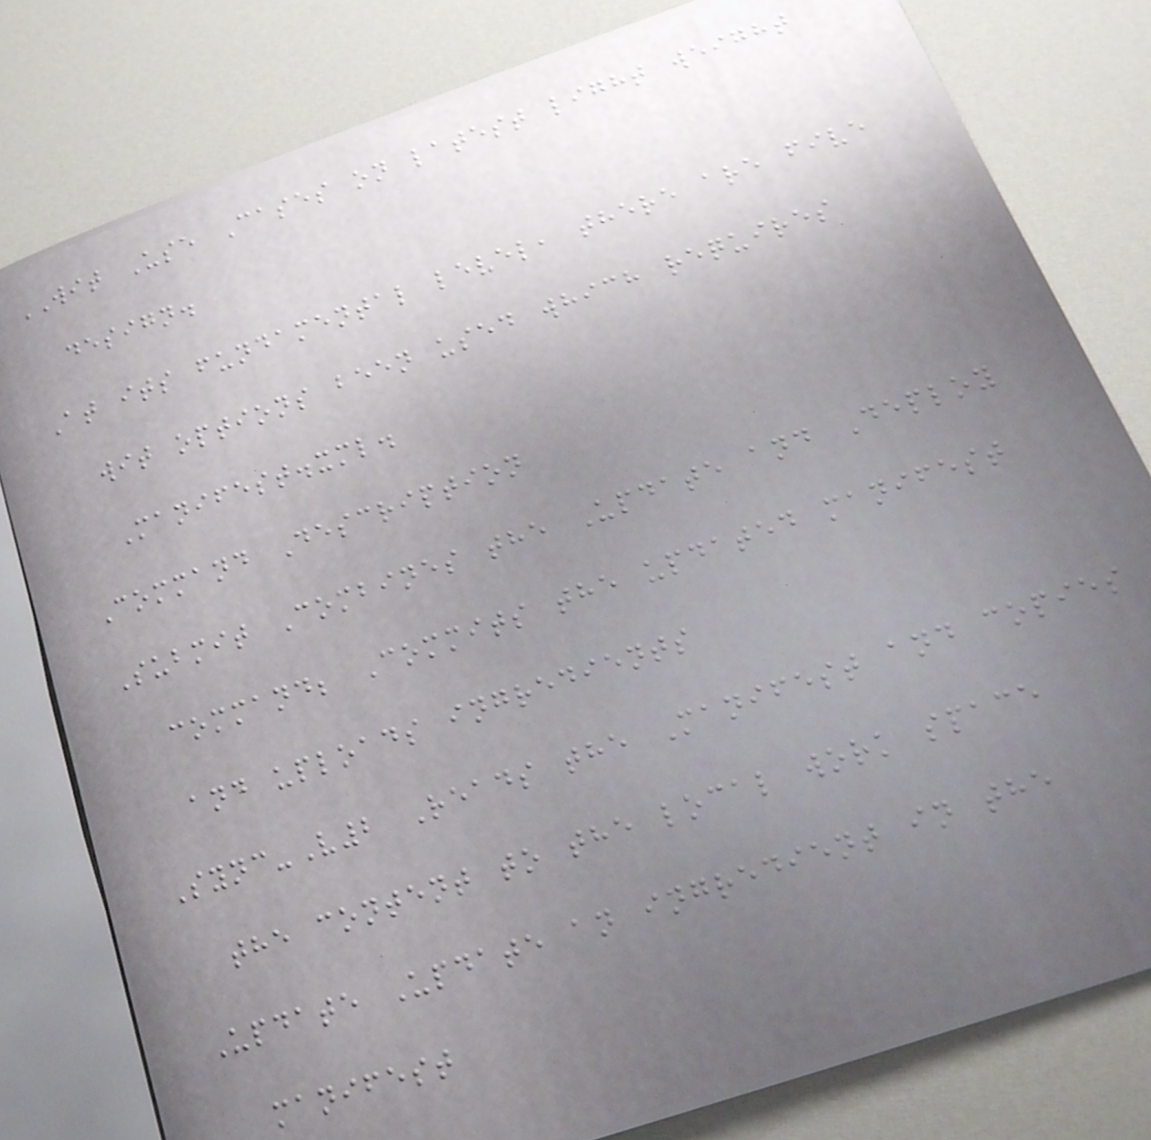WIT Use Cases on latest light weight
design.
At its fundamental level, there are five
wit options been used which requires
Manifest.xml.
Command Description
Submit Combines the Update and Deploy
command; Commits the updated manifest
and uploads ingredients
Sync-V2 Reads the Manifest and copies
the content to the local work space
Update Update an ingredient in the
manifest
